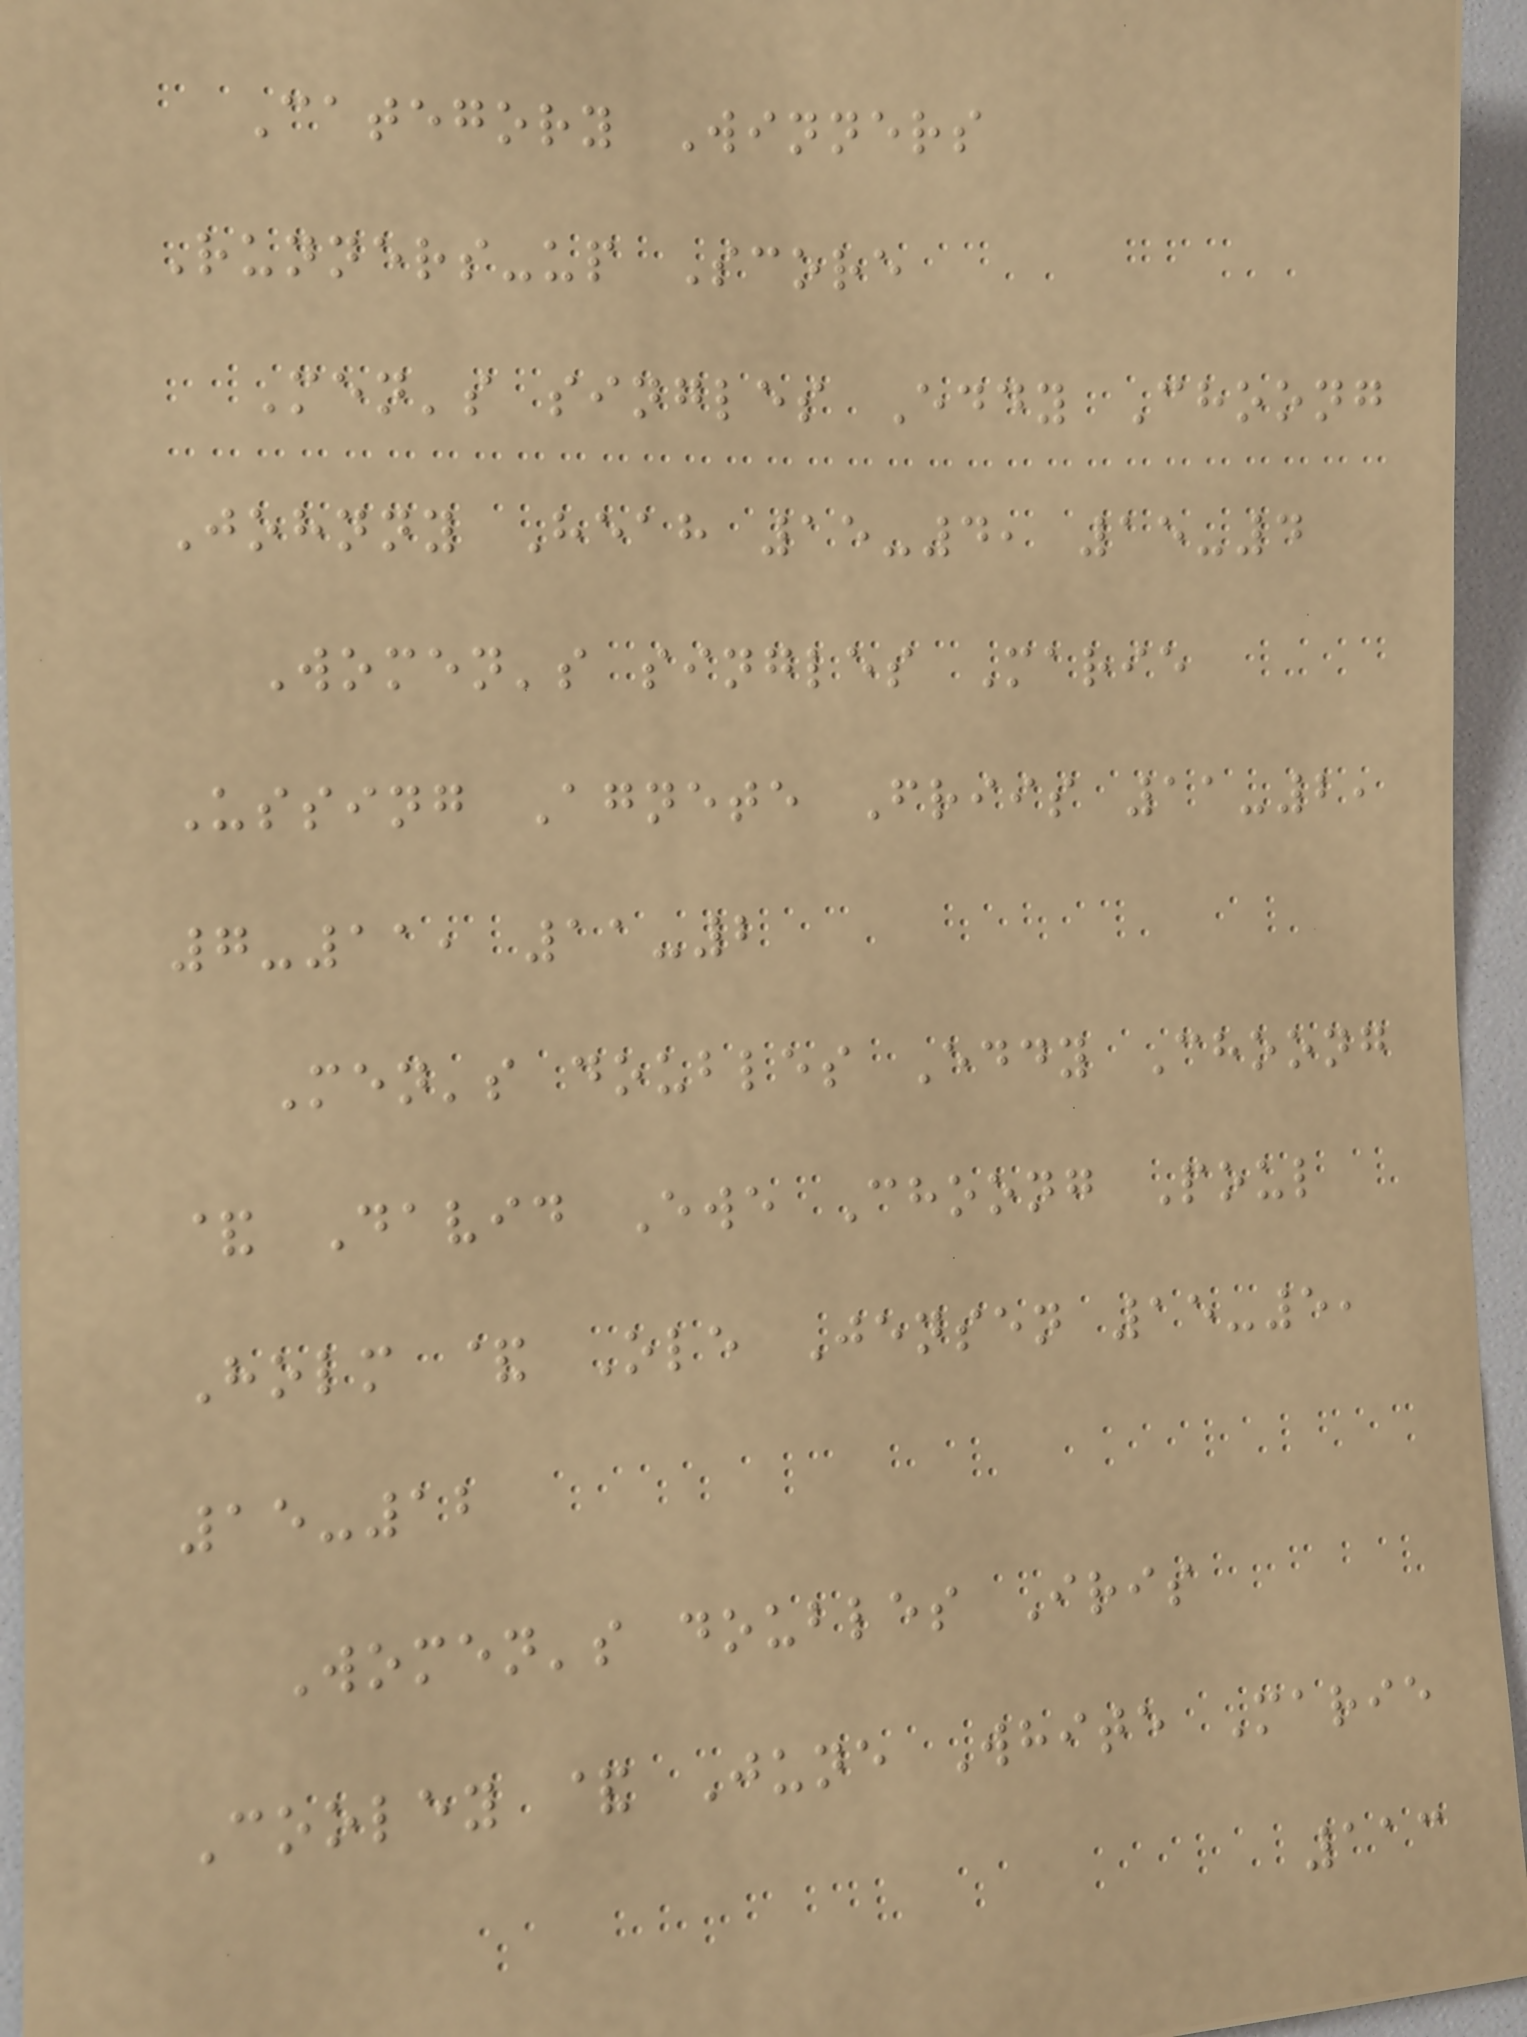Category Winners
Runners-up Score
Men's singles Eddy Choong
Johnny Heah 15-4, 15-4
Women's singles Marie
Ussing Agnete Friis 11-2,
7-11, 11-2
Men's doubles Eddy Choong
& David Ewe Choong Poul
Holm & Ole Jensen 15-5,
15-12
Women's doubles Iris
Cooley & June White Marie
113
